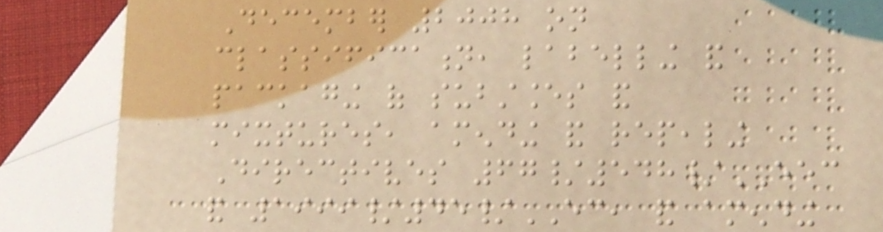December 2008 on
classification, labelling and
packaging of substances and
mixtures, amending and repealing
Directives 67/548/EEC
and 1999/45/EC, and amending
